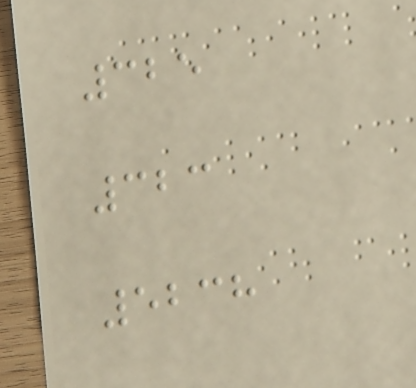325
323
5238
